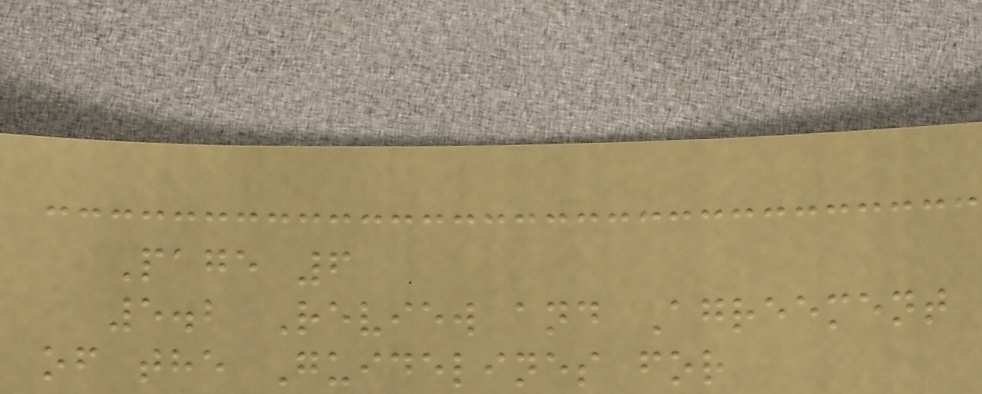Page 6
5.2 Review and Agreement
of the Guidelines for
